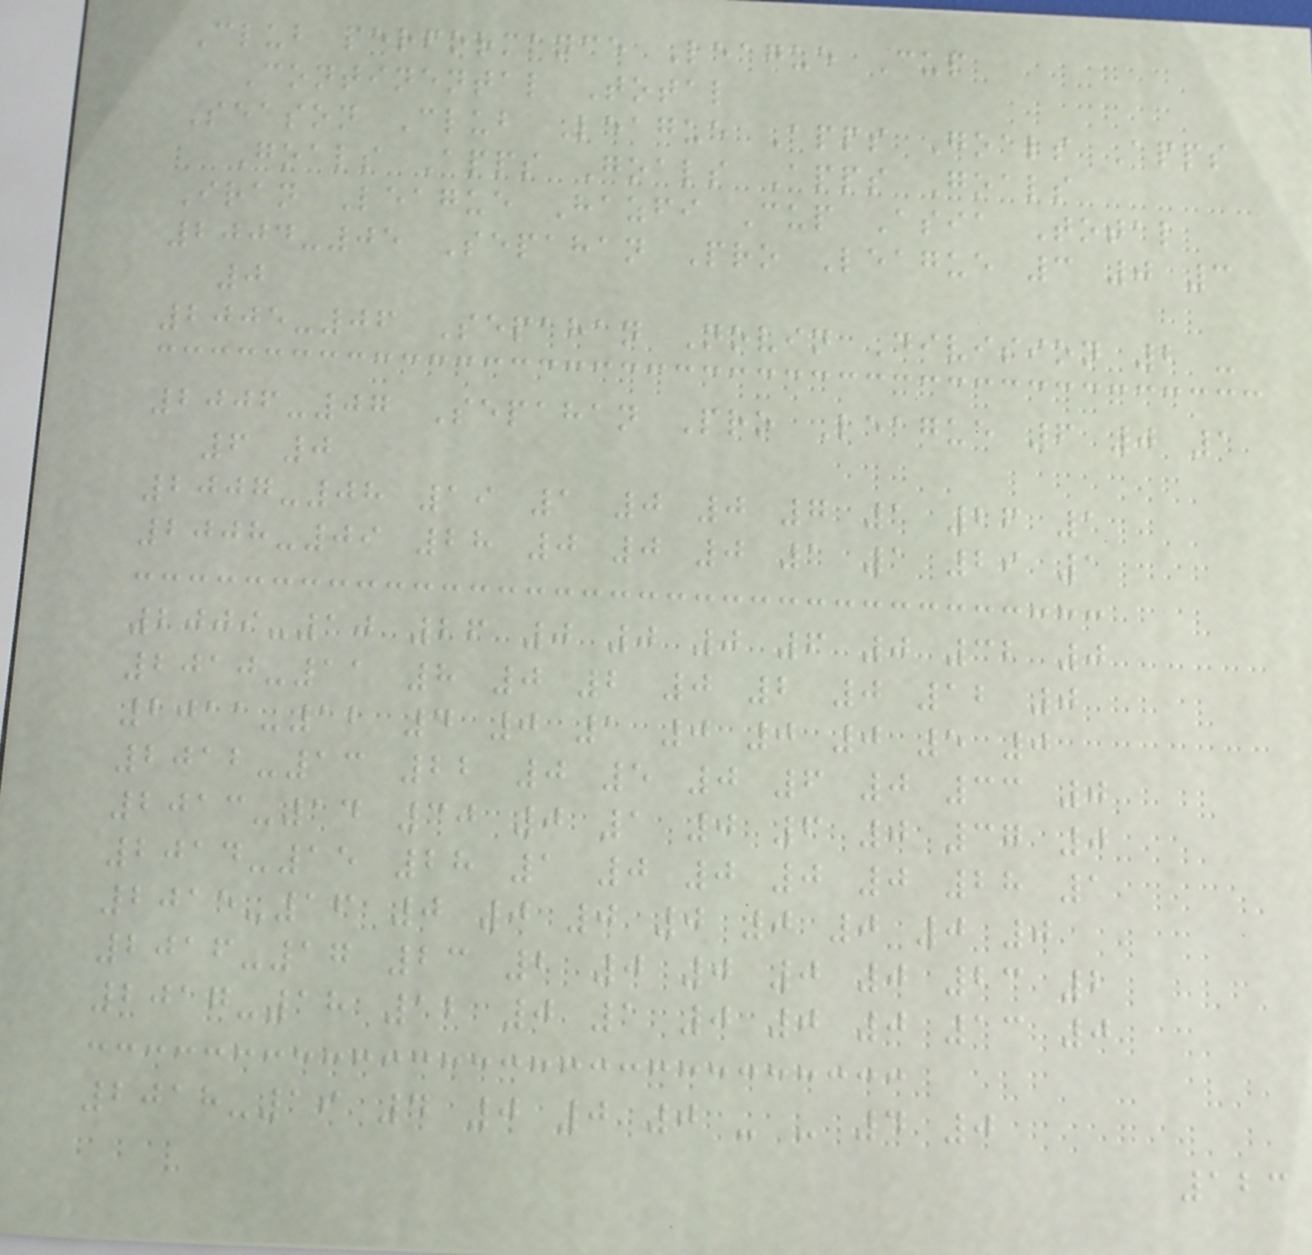Club performance League Cup
Continental Total
Season Club League Apps Goals Apps
Goals Apps Goals Apps Goals
Iran League Hazfi Cup Asia Total
2004-05 Sepahan Pro League 3 0 3
0
2005-06 Sepahan Novin Division 2 -
2006-07 Sepahan Pro League 6 0 1
6 0
2007-08 19 1 0 0 7 1 26 1
2008-09 28 0 0 0 1 1 29 1
2009-10 26 0 0 0 6 0 32 0
2010-11 8 0 2 0 2 0 12 0
2011-12 4 0 1 0 0 0 5 0
2012-13 22 0 5 0 6 0 33 0
2013-14 30 0 1 0 6 0 37 0
2014-15 28 1 0 0 0 0 28 1
2015-16 0 0 0 0 0 0 0 0
2016-17 23 2 0 0 0 0 23 2
2017-18 12 0 1 0 0 0 13 0
2018-19 4 0 0 0 - - 4 0
123
